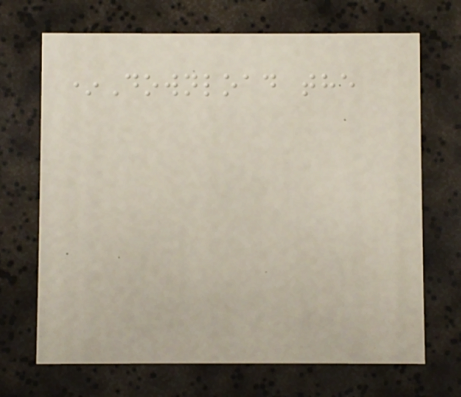*Download the
